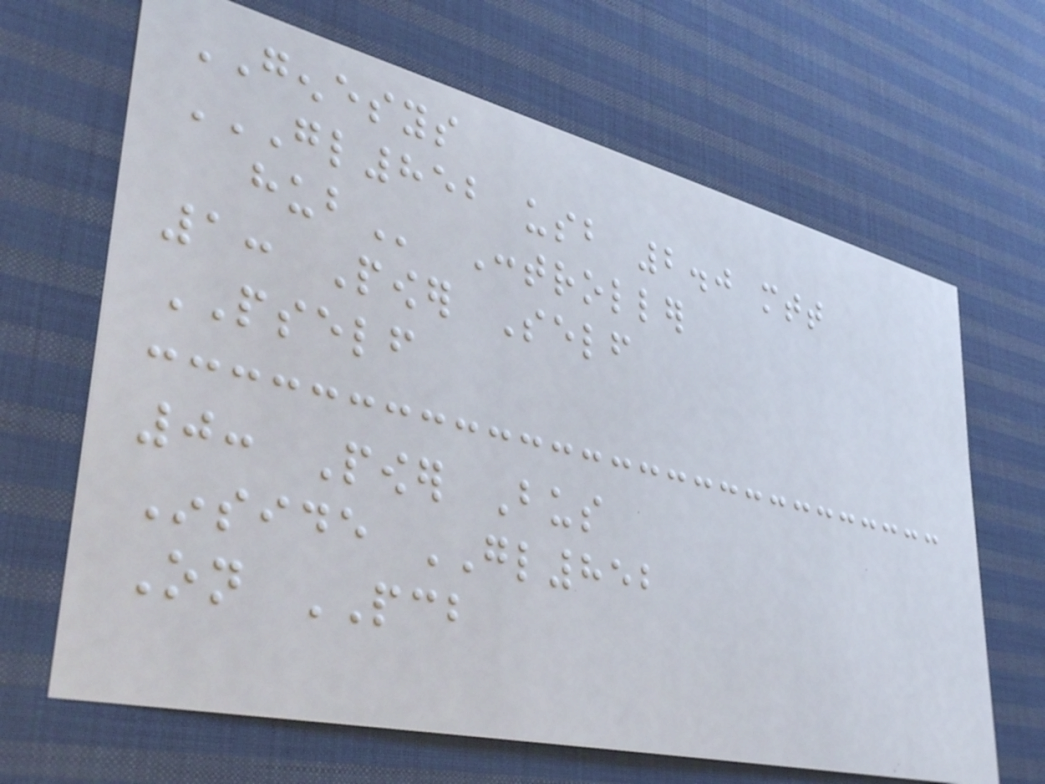GENESYS
GL852 USB 2.0 MTT
HUB Controller
1: Power Self
PSELF
0: Power Bus
Inside GL852
On PCB
